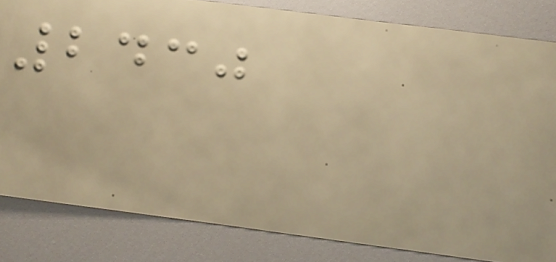2430
